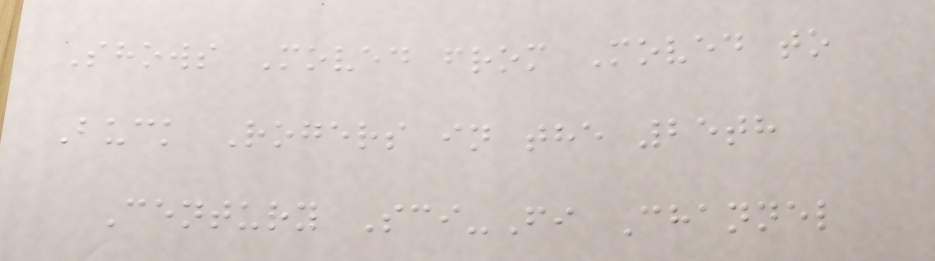Shows Moved from Moved to
Buck Rogers in the 25th
Century Sci-Fi Channel
